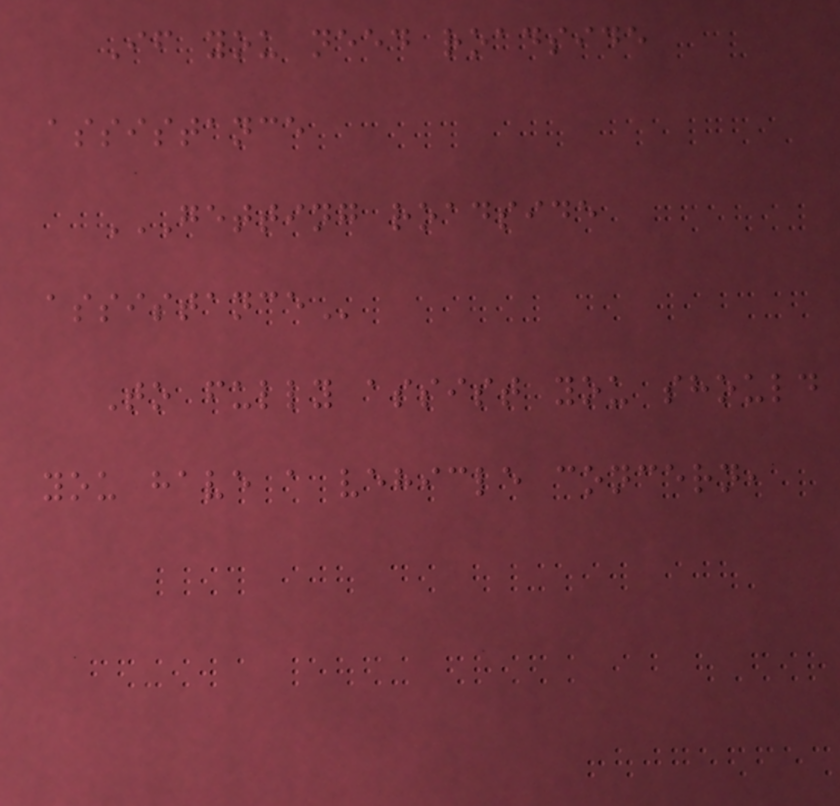If you need roadside
assistance
GETTING ROADSIDE
ASSISTANCE
To fully assist you should
you have a vehicle concern,
